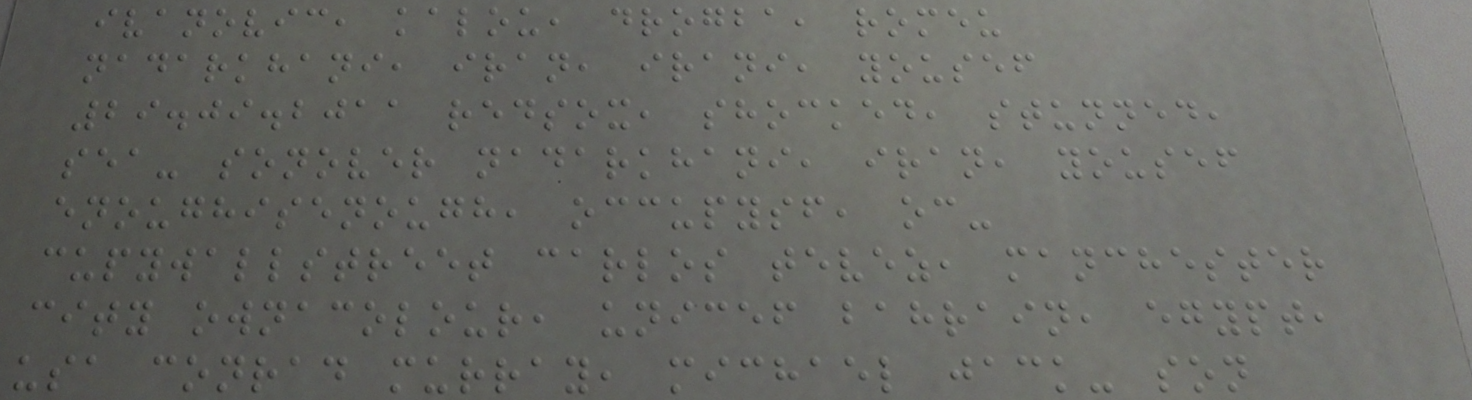ivanovic, kalou, drogba, romeu
nadarkhani, iran, irani, yousef
29.09.2011 redsox, shocked, stunned,
sea- sonover nadarkhani, iran, yousef
enoughisenough, occupysf, oc-
cupywallstreet carlos tevez, manchester
city ownacolour, unicef bahrain, egypt,
usa conrad murray, michael jack- son
